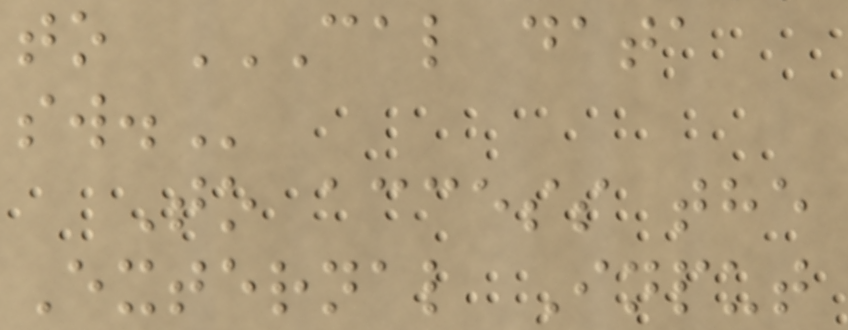to CAL DATA
SW.
To access the
External Input
